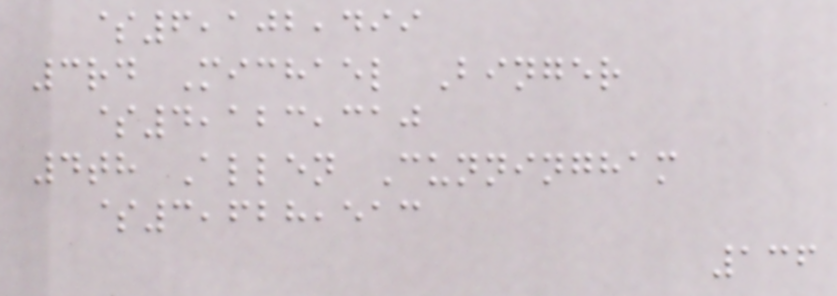$6,102,499
3rd Michael Binger
$4,123,310
4th Allen Cunningham
$3,628,513
136
